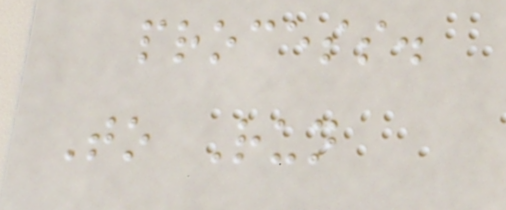process.
To Run
